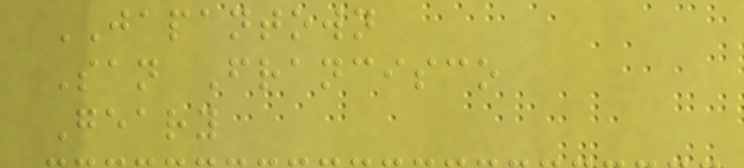JAPANTOWN
San Francisco
Geary
